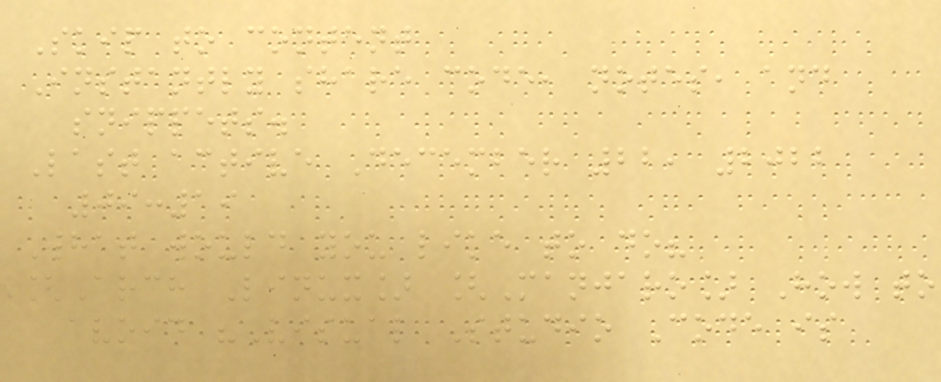Skip to content
Instantly share code, notes, and
snippets.
Last active December 22, 2022
09:19
What would you like to do?
[Arch Linux] [Manjaro] How to
avoid "Visual Studio Code is
